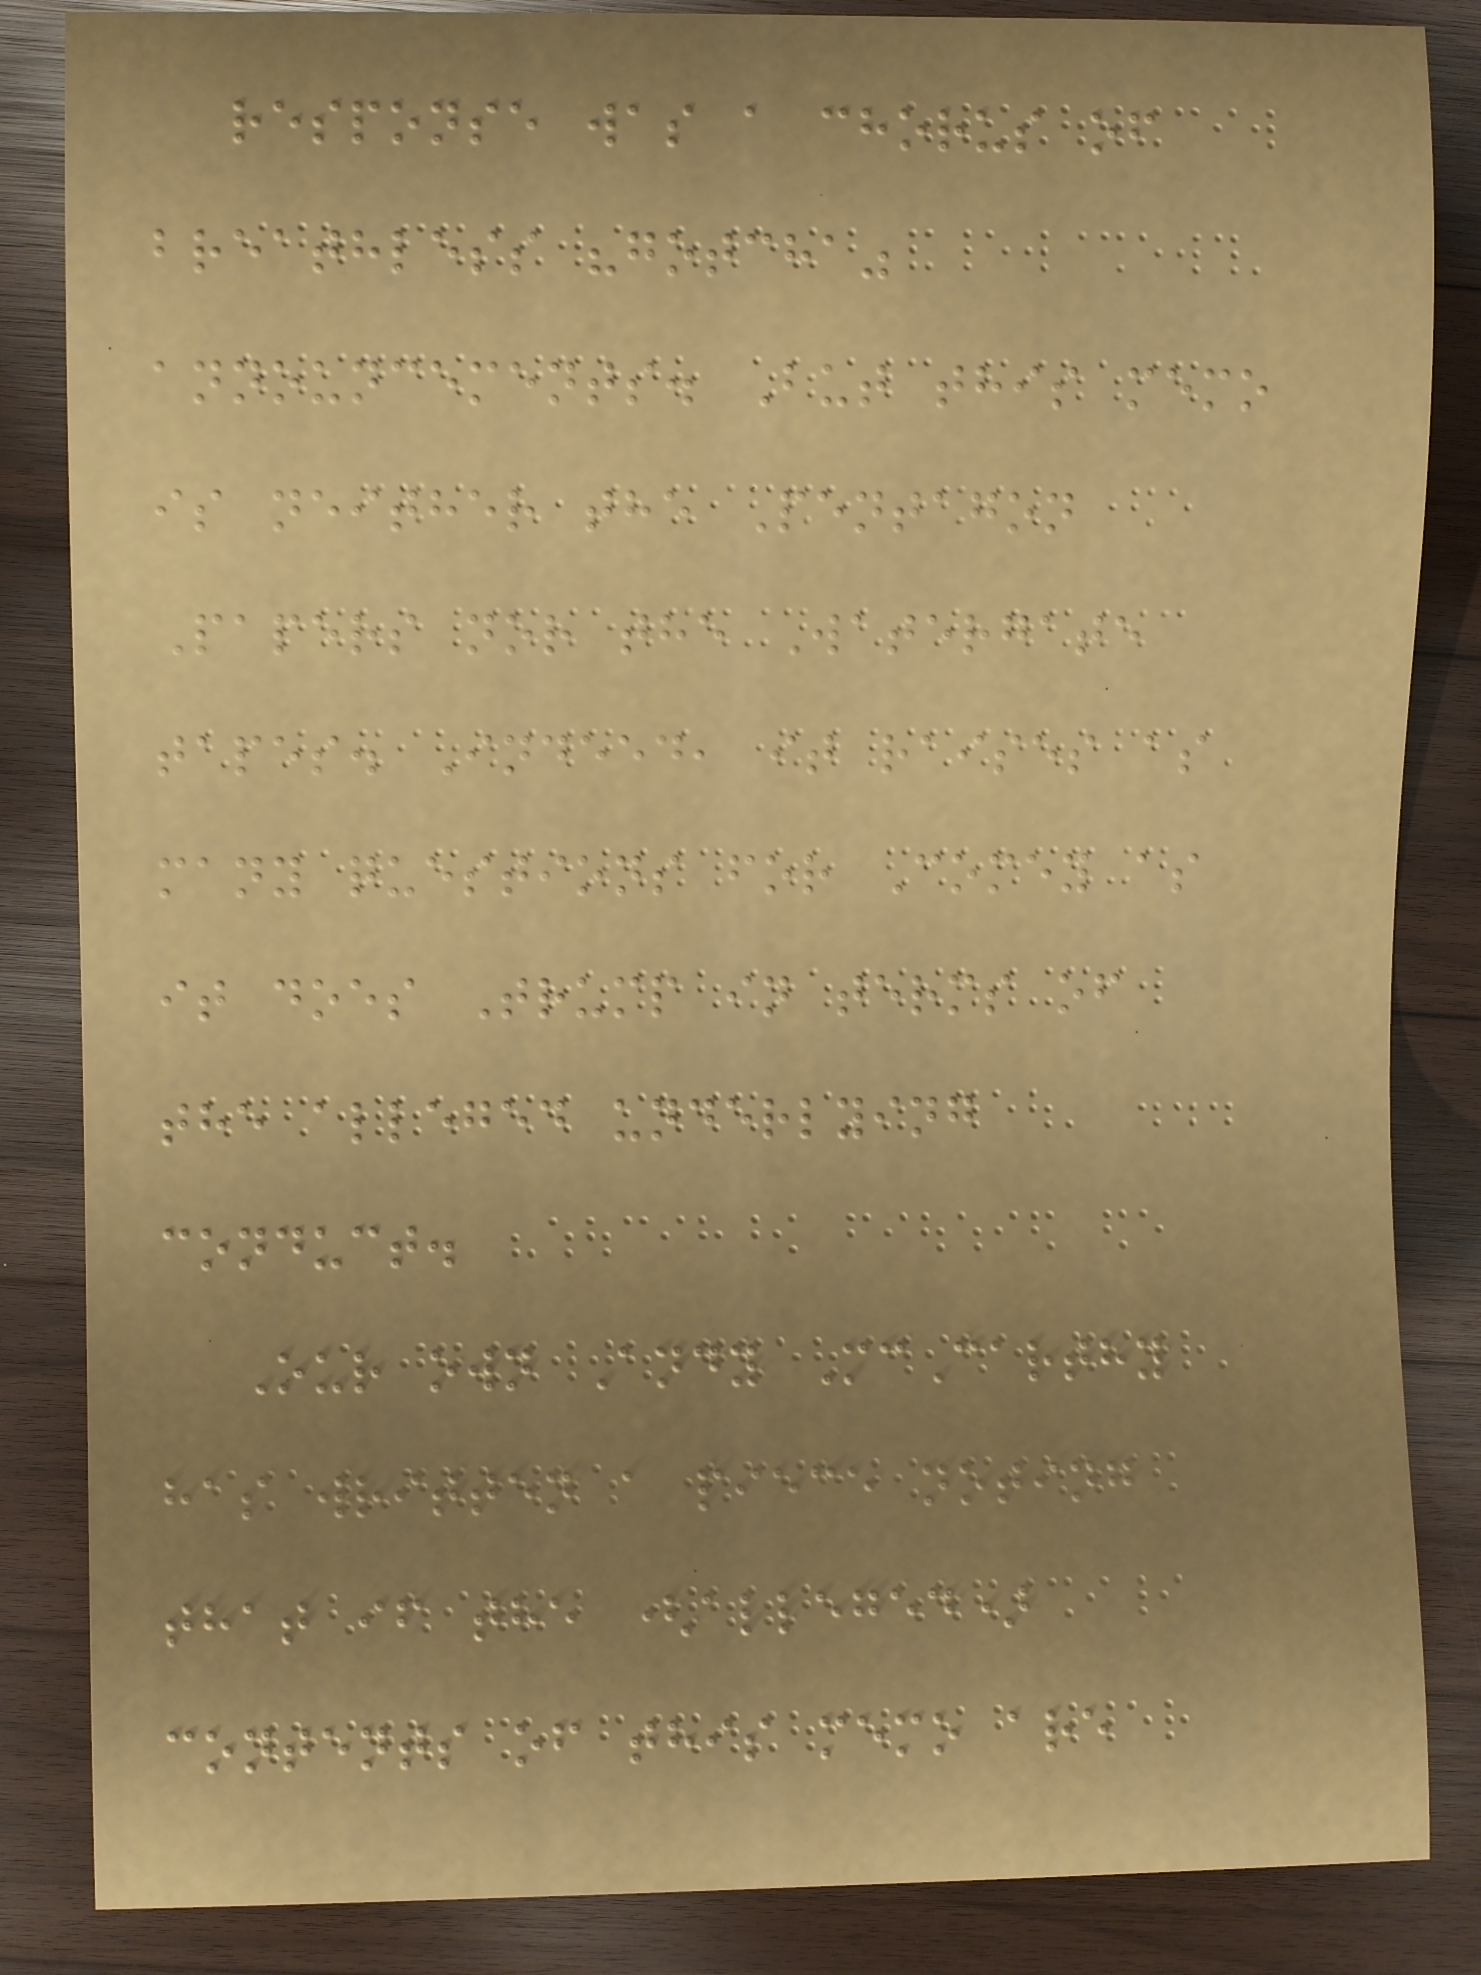response was a chorus of
breathless "gotcha"
announcements. But this memo
is neither the Pentagon
Papers nor the Watergate
tapes. Indeed, it raises as
many questions for Comey as
it does Trump in terms of
the alleged underlying
conduct.
Our own Andy McCarthy
has written a piece noting
that if the (alleged)
contents of this memo are
